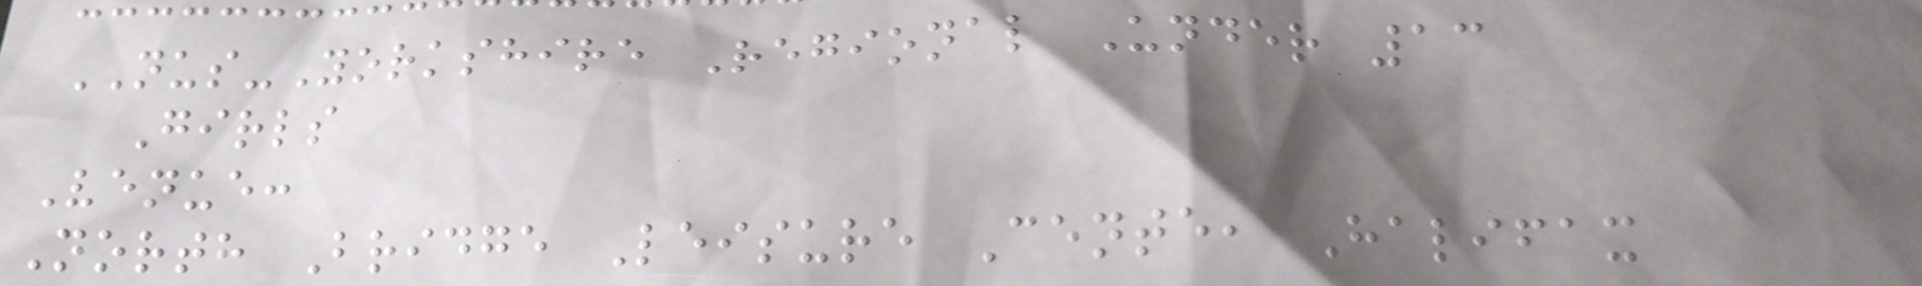NUS-Yorkshire Regional Under 13
Girls
Venue:
North Bridge Leisure Cente, Halifax
